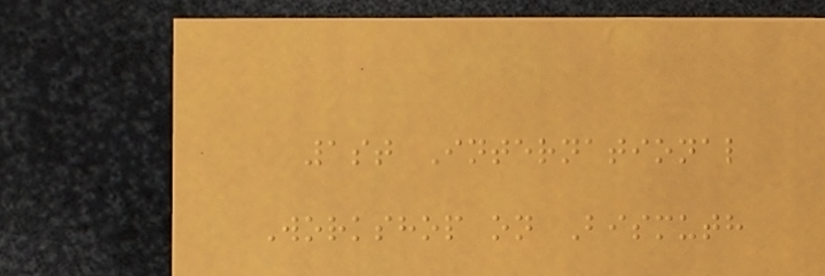1st International
Workshop on Bismuth
